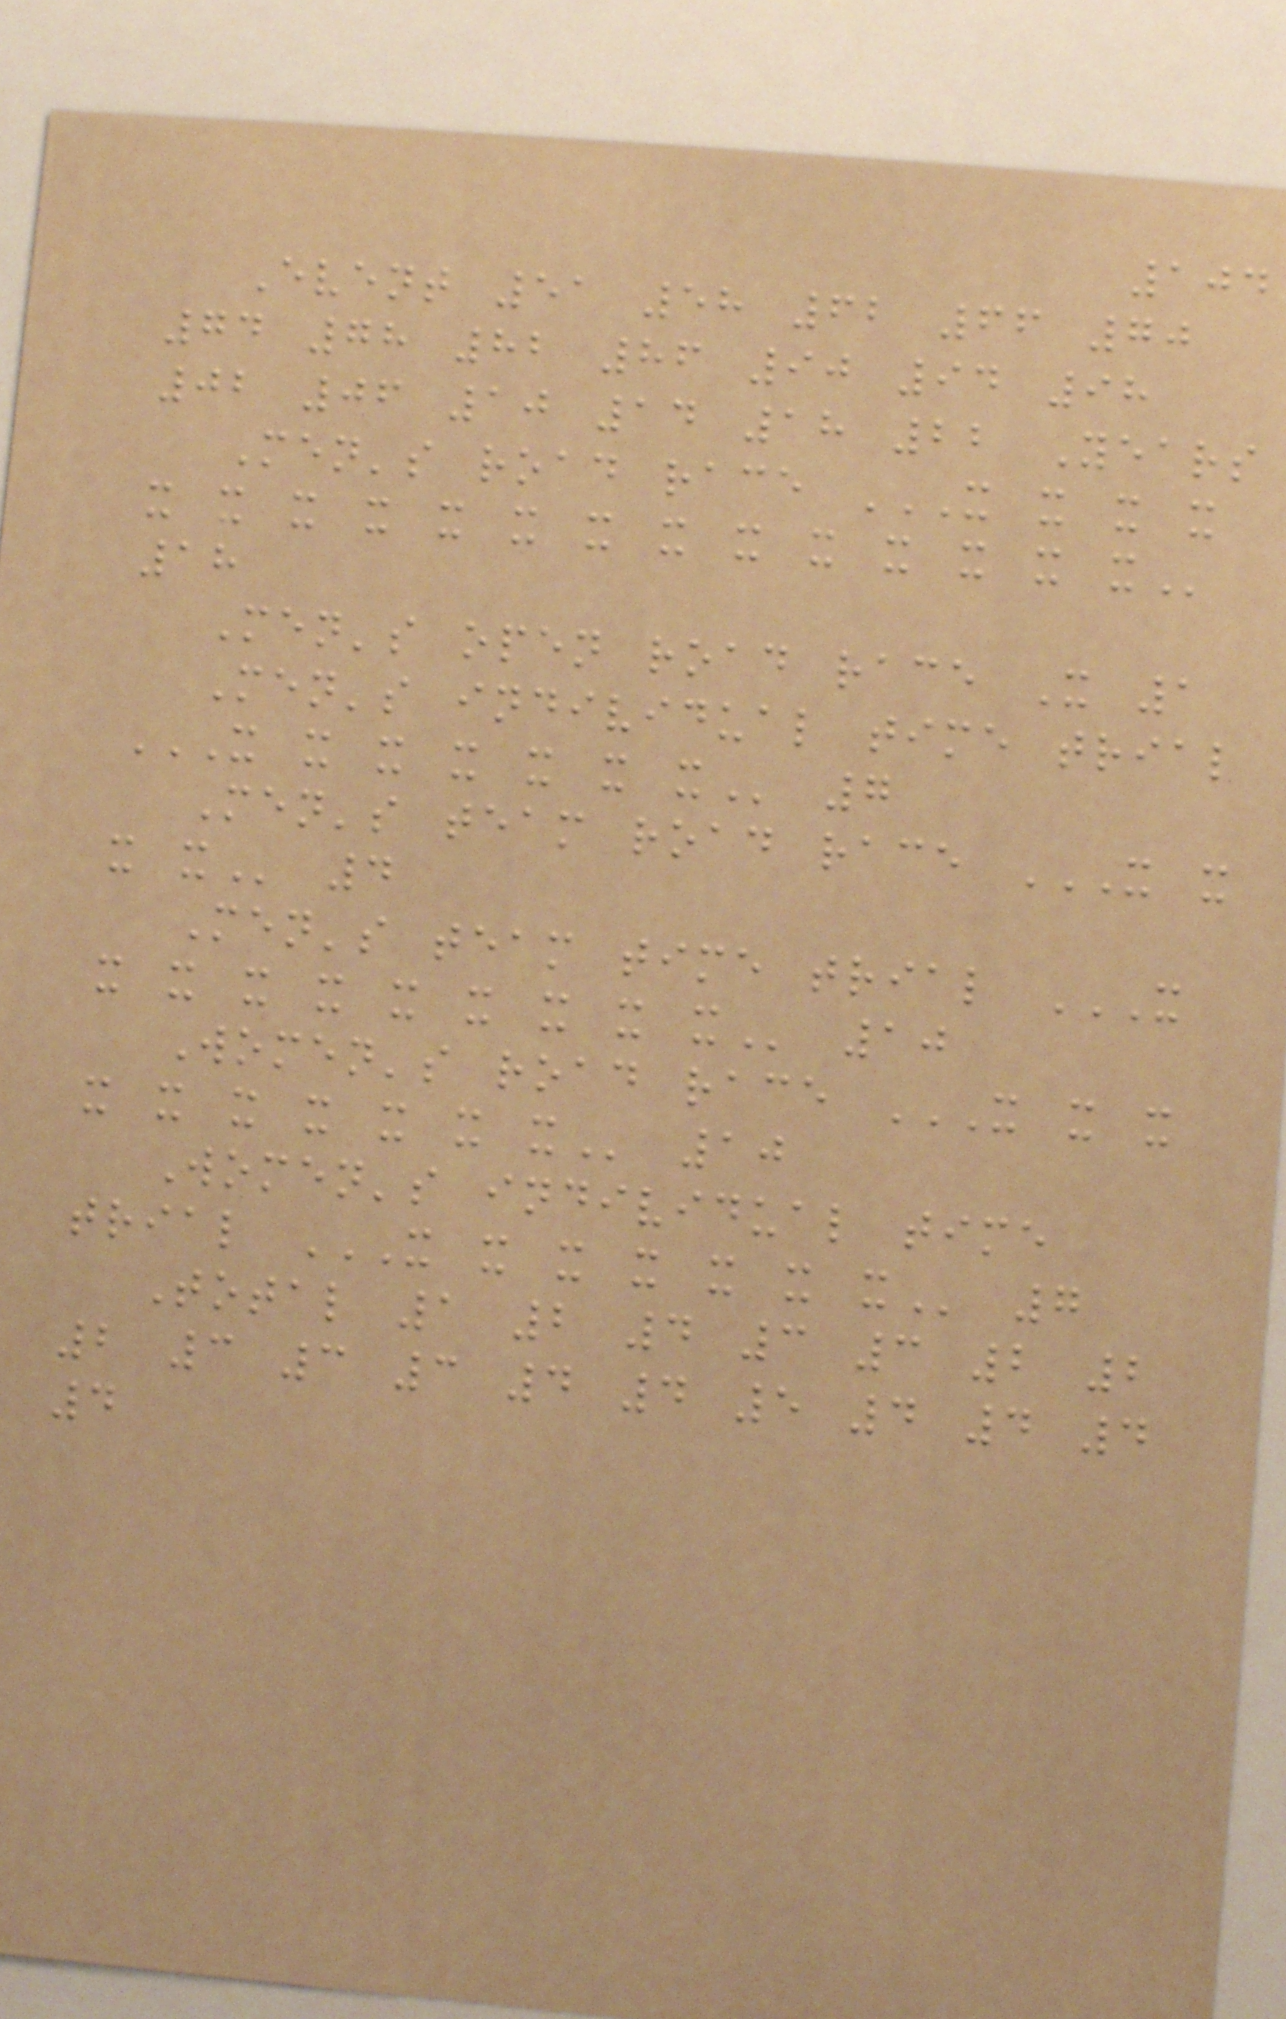104
Event 51 58 62 66 70
74 78 82 86 90 94 98
02 06 10 14 18 22 Years
Men's road race X X X X
X X X X X X X X X X X X X X
18
Men's open road race X 1
Men's individual time trial
X X X X X X X 7
Men's team road race X X
X X 4
Men's team time trial X
X X X X X X X X X 10
Women's road race X X X
X X X X X X X 10
Women's individual time
trial X X X X X X X 7
Total 1 2 4 3 3 2 2
2 3 3 3 4 4 5 4 4 4
4
